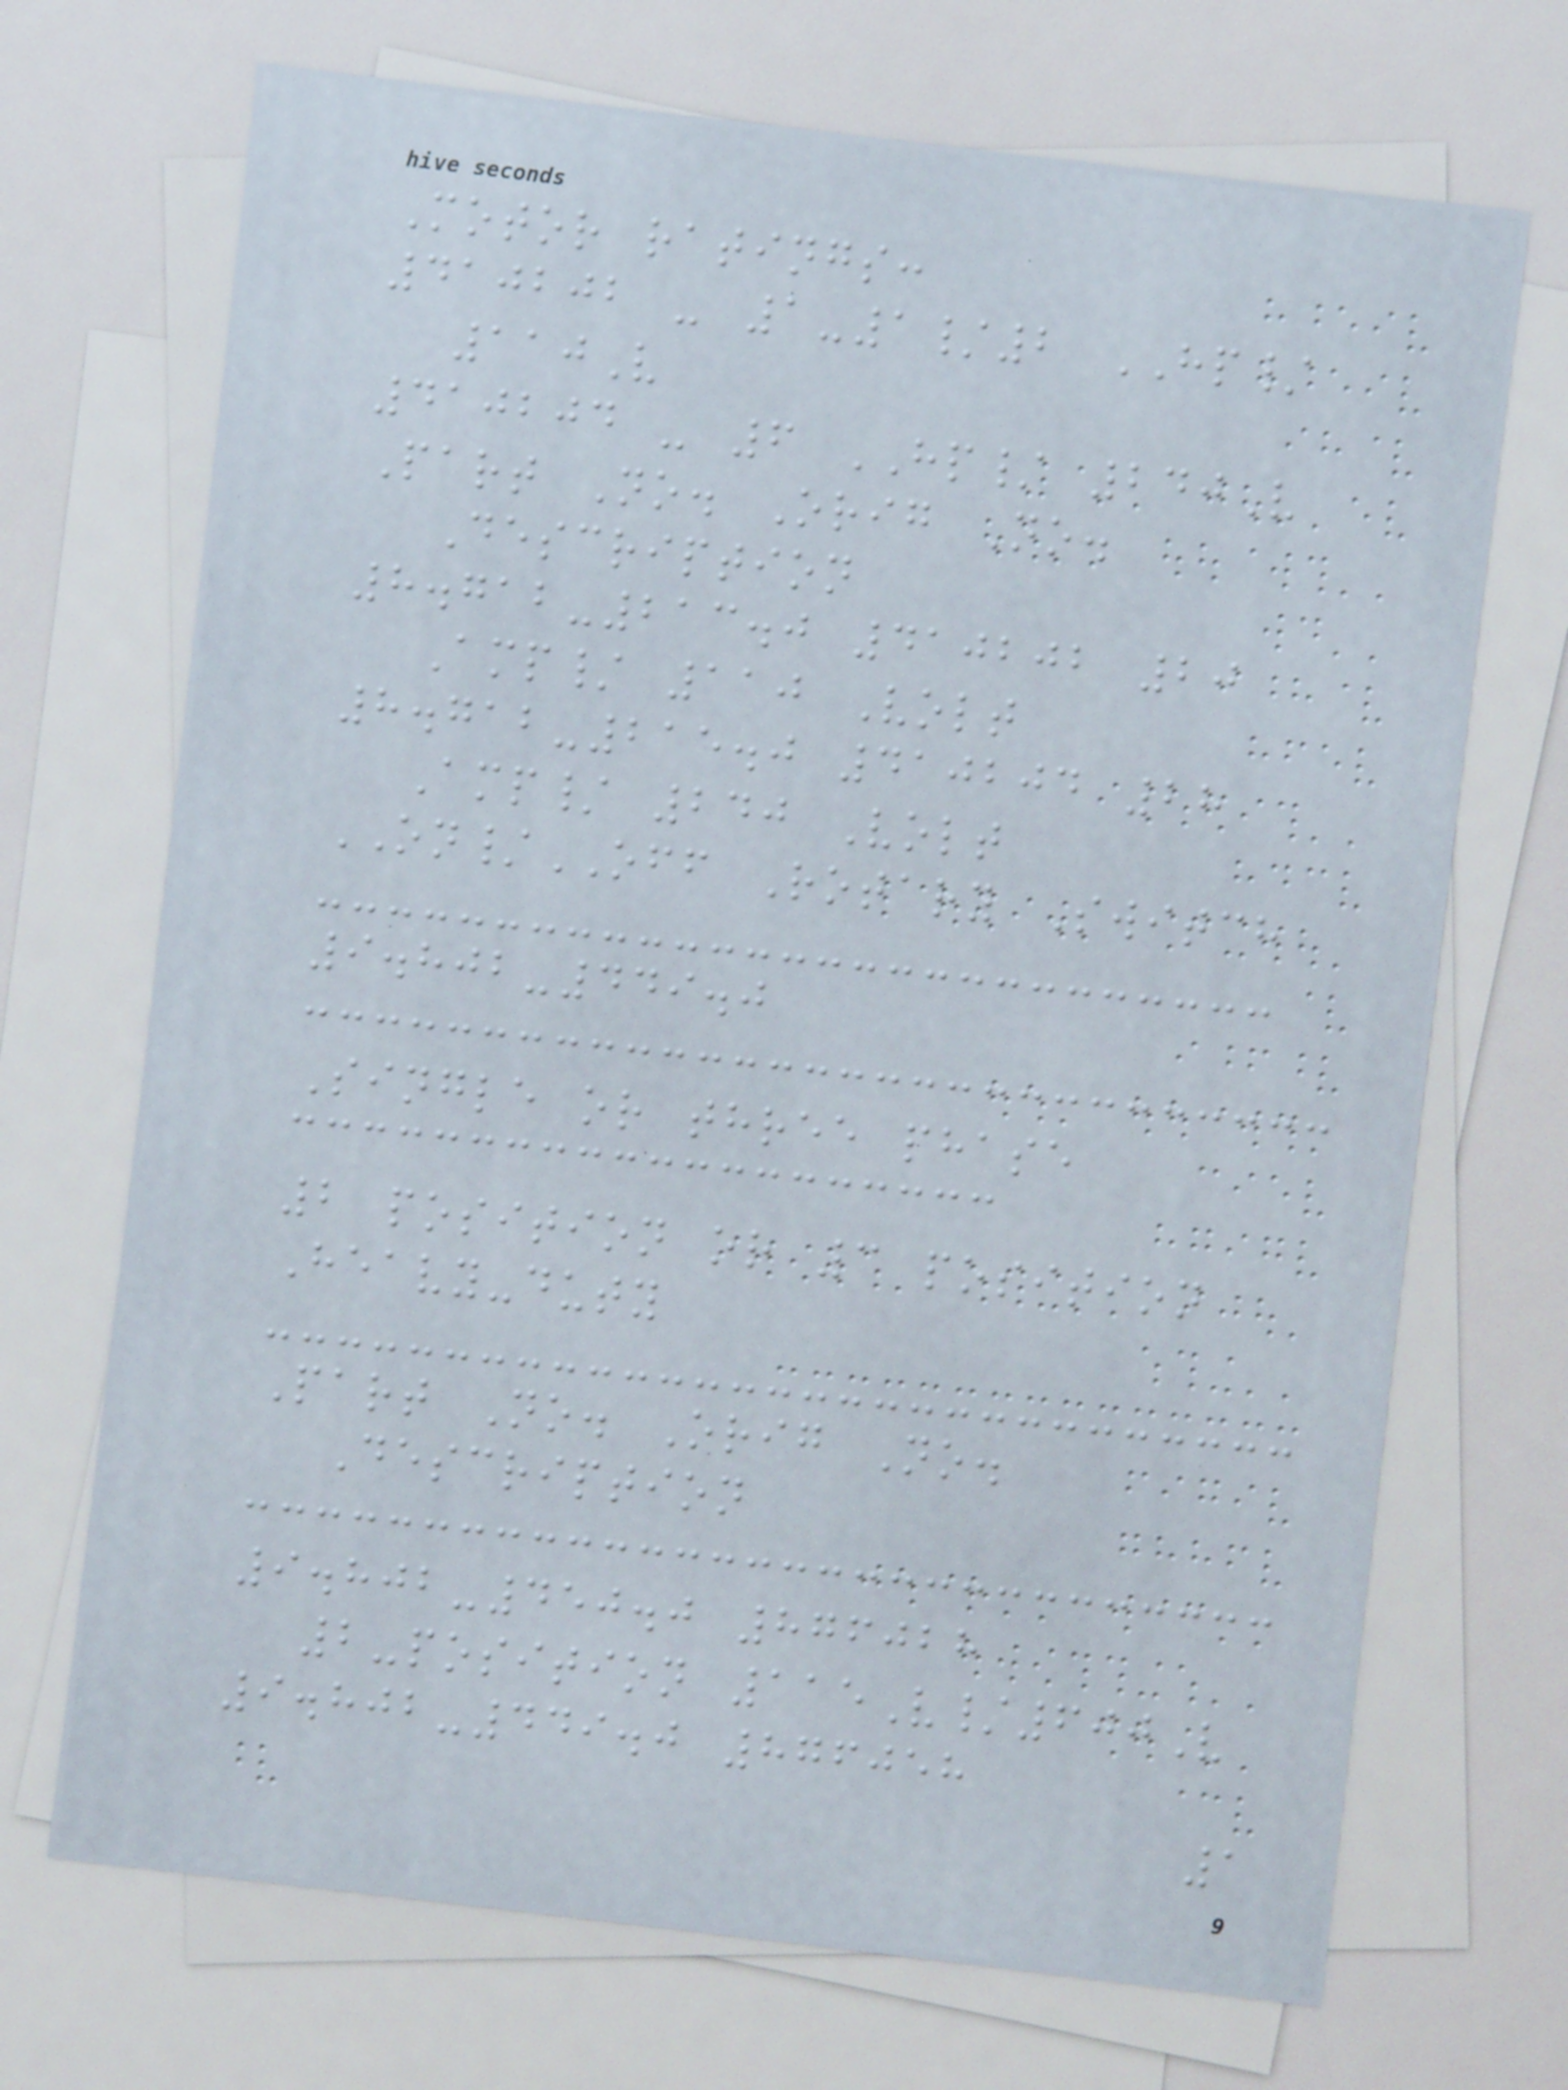Motor ratings:
410202 - 1-1/2 HP/
110V
410204 - 6 HP/ 240V
Part No. Orig No.
Description
8.712-213.0 410202 20
Amp/ 110 Volt
8.712-215.0 410204 28
Amp/ 240 Volt
ON/OFF Rotary Switch
9.802-449.0
Single or three phase
2 position or 3 position
Heavy-duty
Part No. Orig No.
Description
9.802-450.0 876028
2-position 115V/600V
9.802-449.0 876058
1
